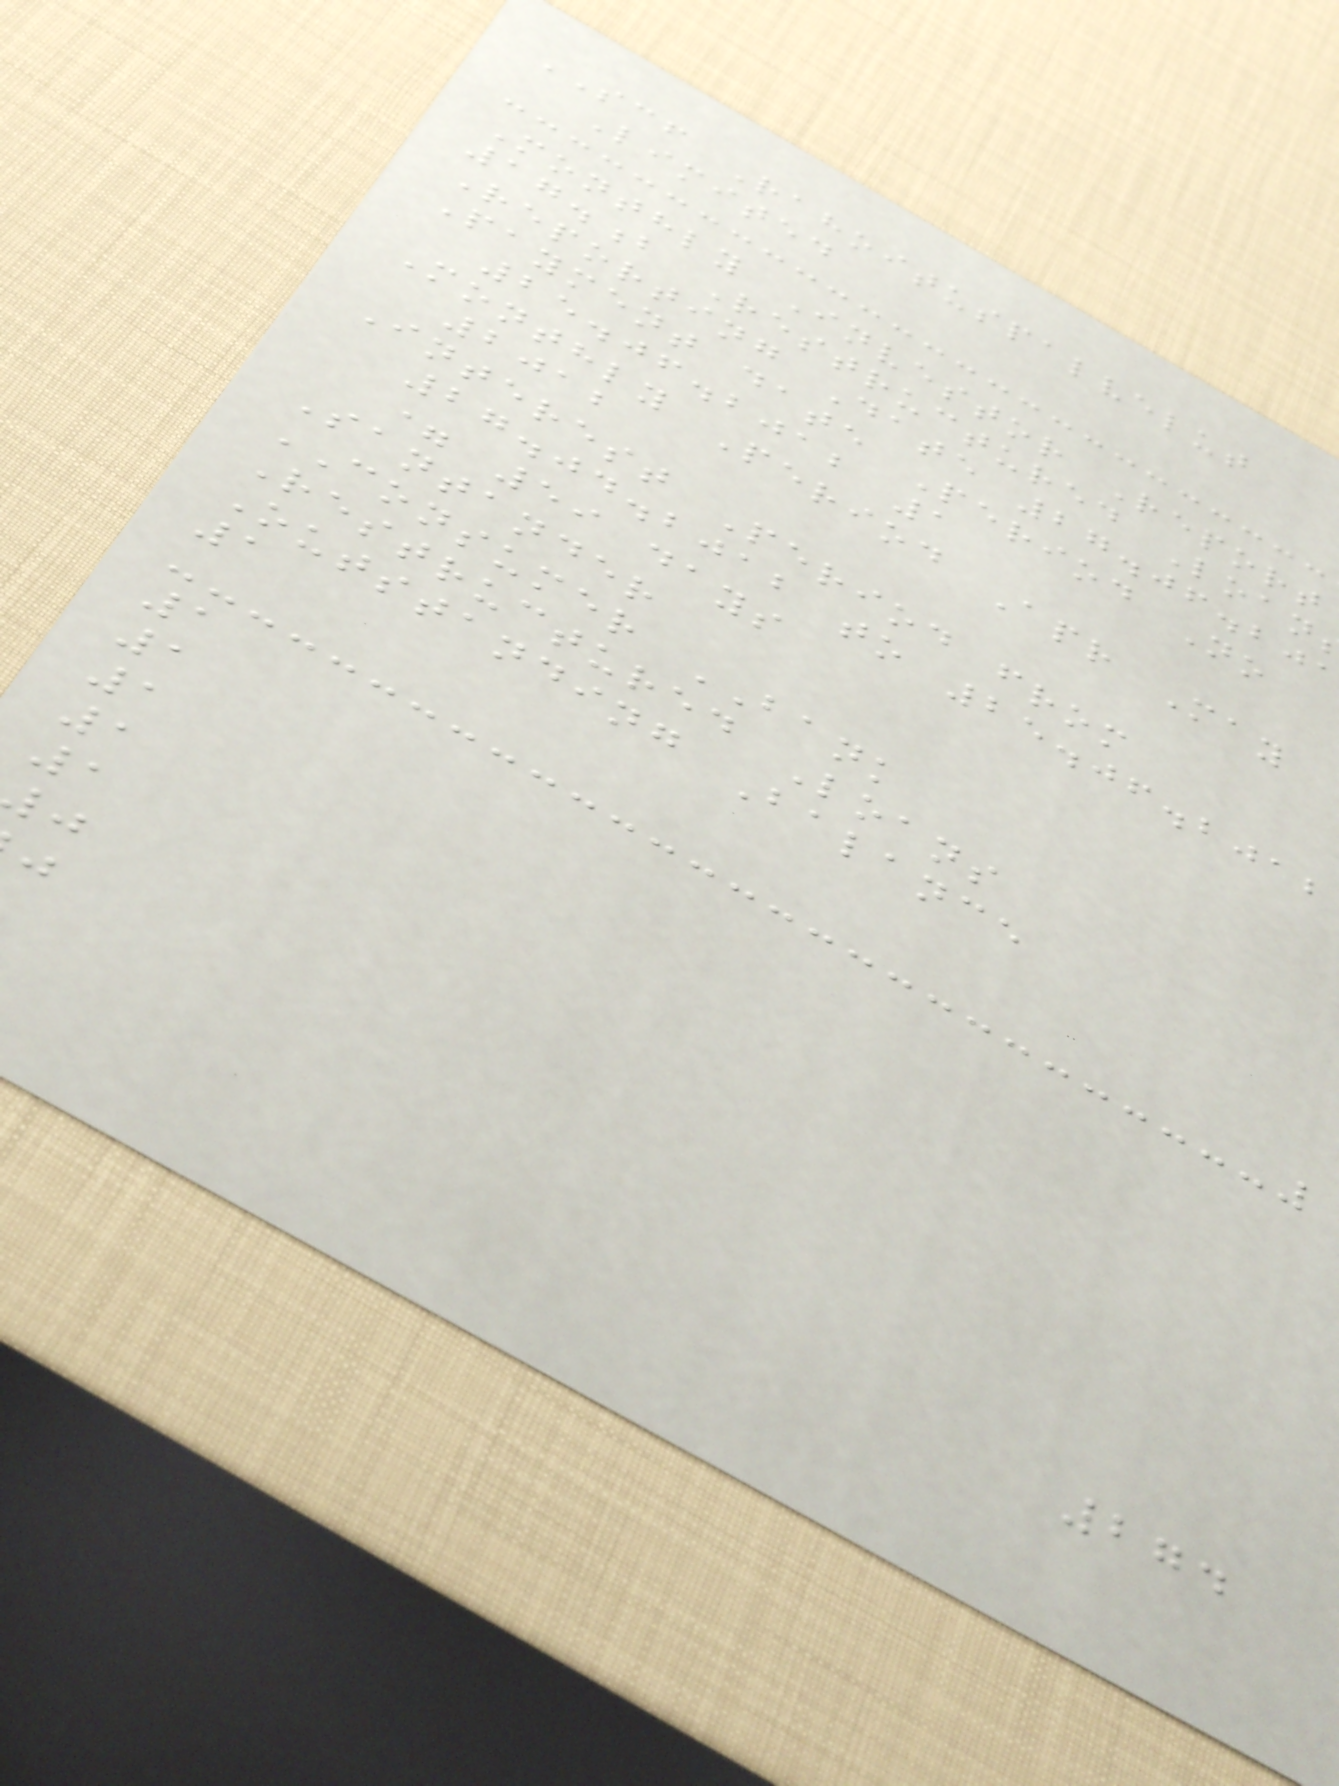SCF Rahoituspalvelut
Limited
Monthly Investor Report
17.b Restructured Loan
Reporting Date 27.06.20
Payment date Period No
25.06.2012 1
Monthly Period Apr May
2012
Interest Period from
27.04.2012 to 25.06.2012
= 59 days
Santander
CONSUMER BANK
Restructured Loans
Outstanding Balance
1
1
1
1
1
1
274
